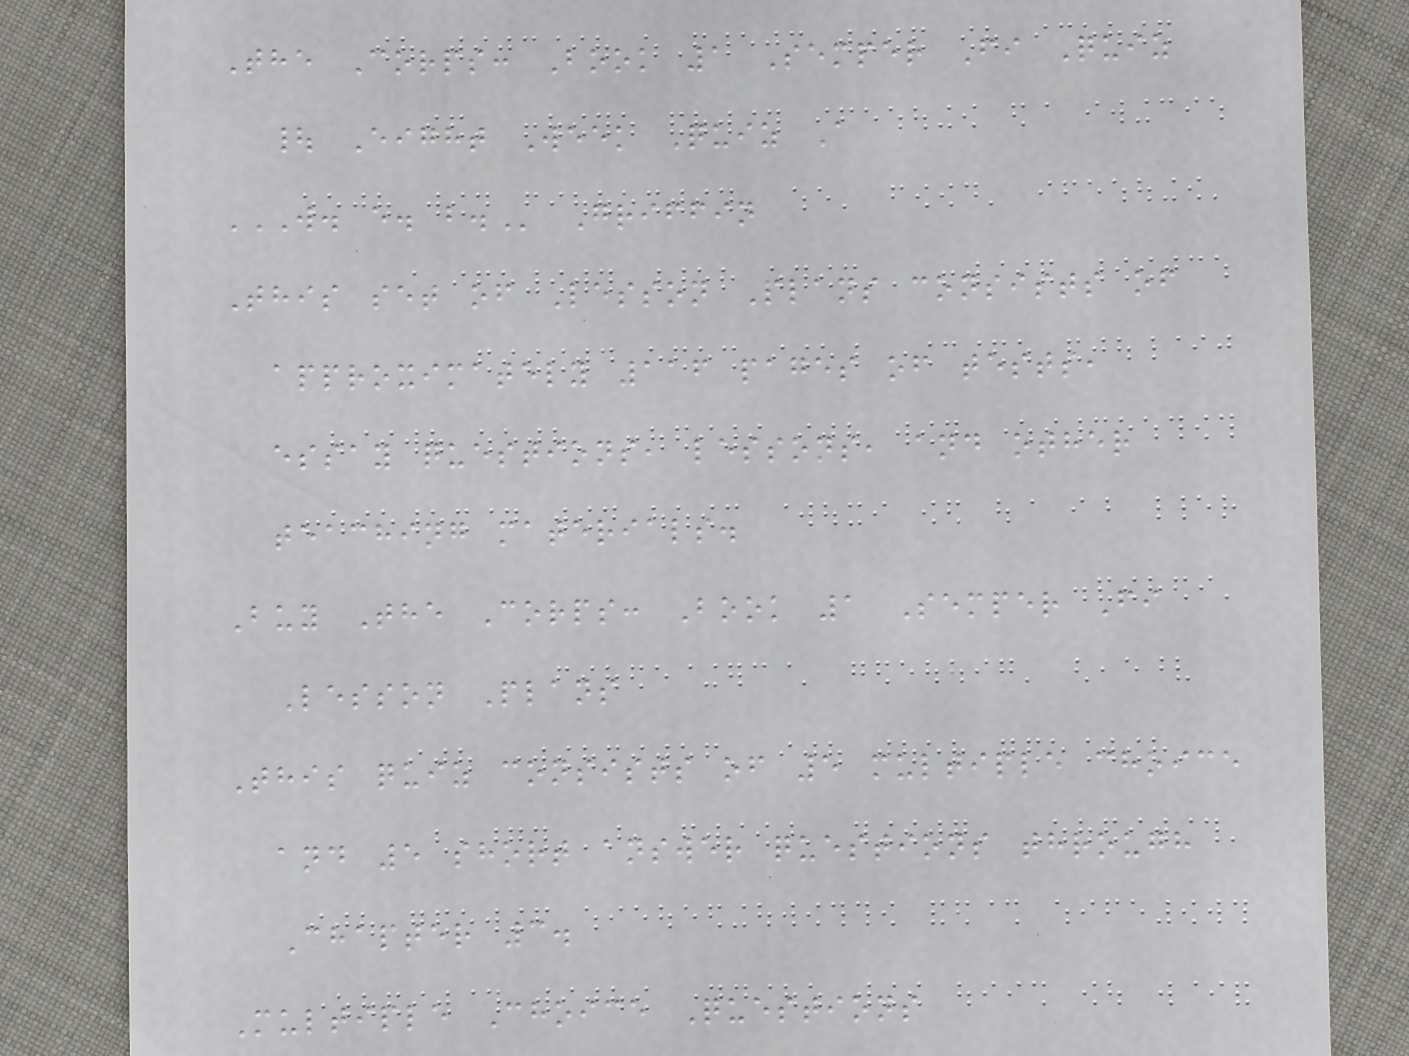The Corps: Book 1 Semper Fi Quiz
| Eight Week Quiz A
W. E. B. Griffin
This set of Lesson Plans consists of
approximately 116 pages of tests,
essay questions, lessons, and other
teaching materials.
Buy The Corps: Book 1 Semper Fi
Lesson Plans
This quiz consists of 5 multiple choice
and 5 short answer questions through
Chapter 3.
Multiple Choice Questions
